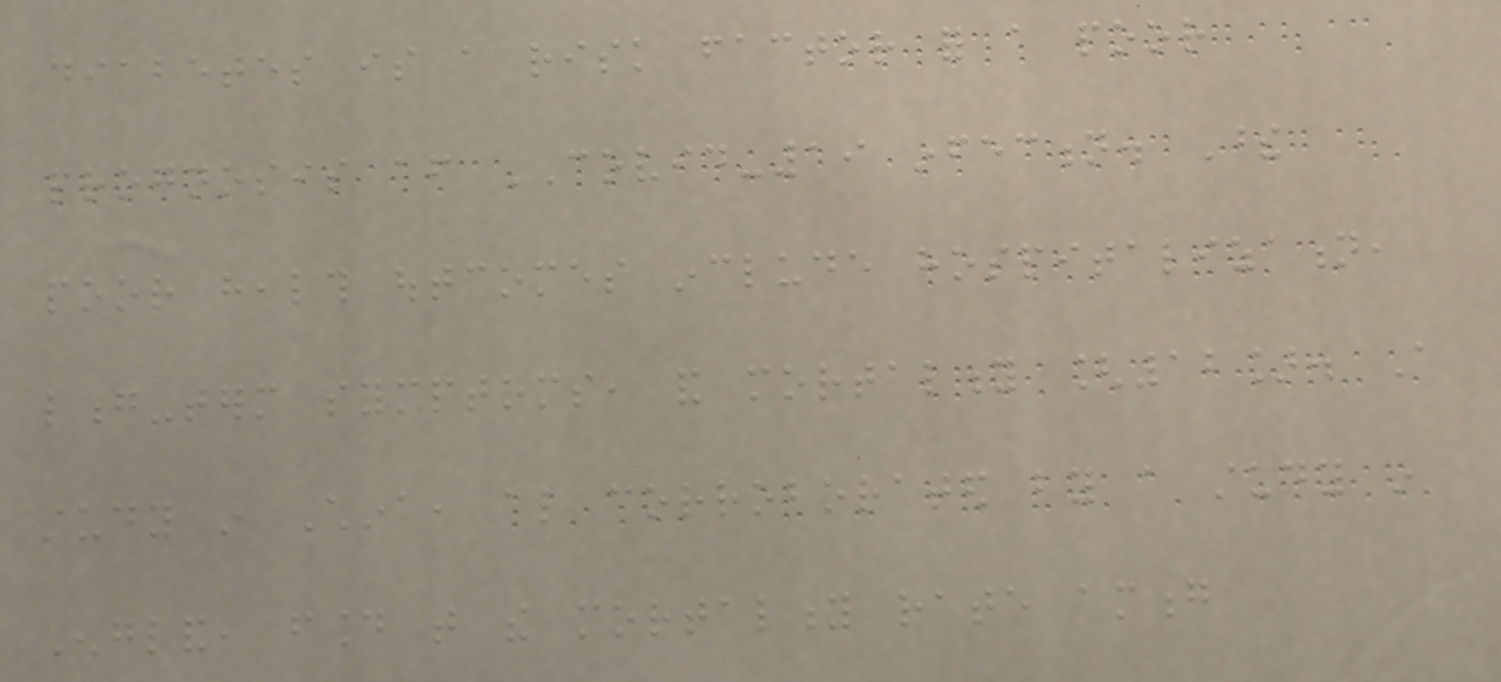diabetes is a risk factor for a poor
prognosis after COVID-19 infection. These
poor health outcomes include hospitalization,
long-term symptoms, and mortality [12]. A
study in China, also corroborated by a study in
England, found that the mortality rate among
